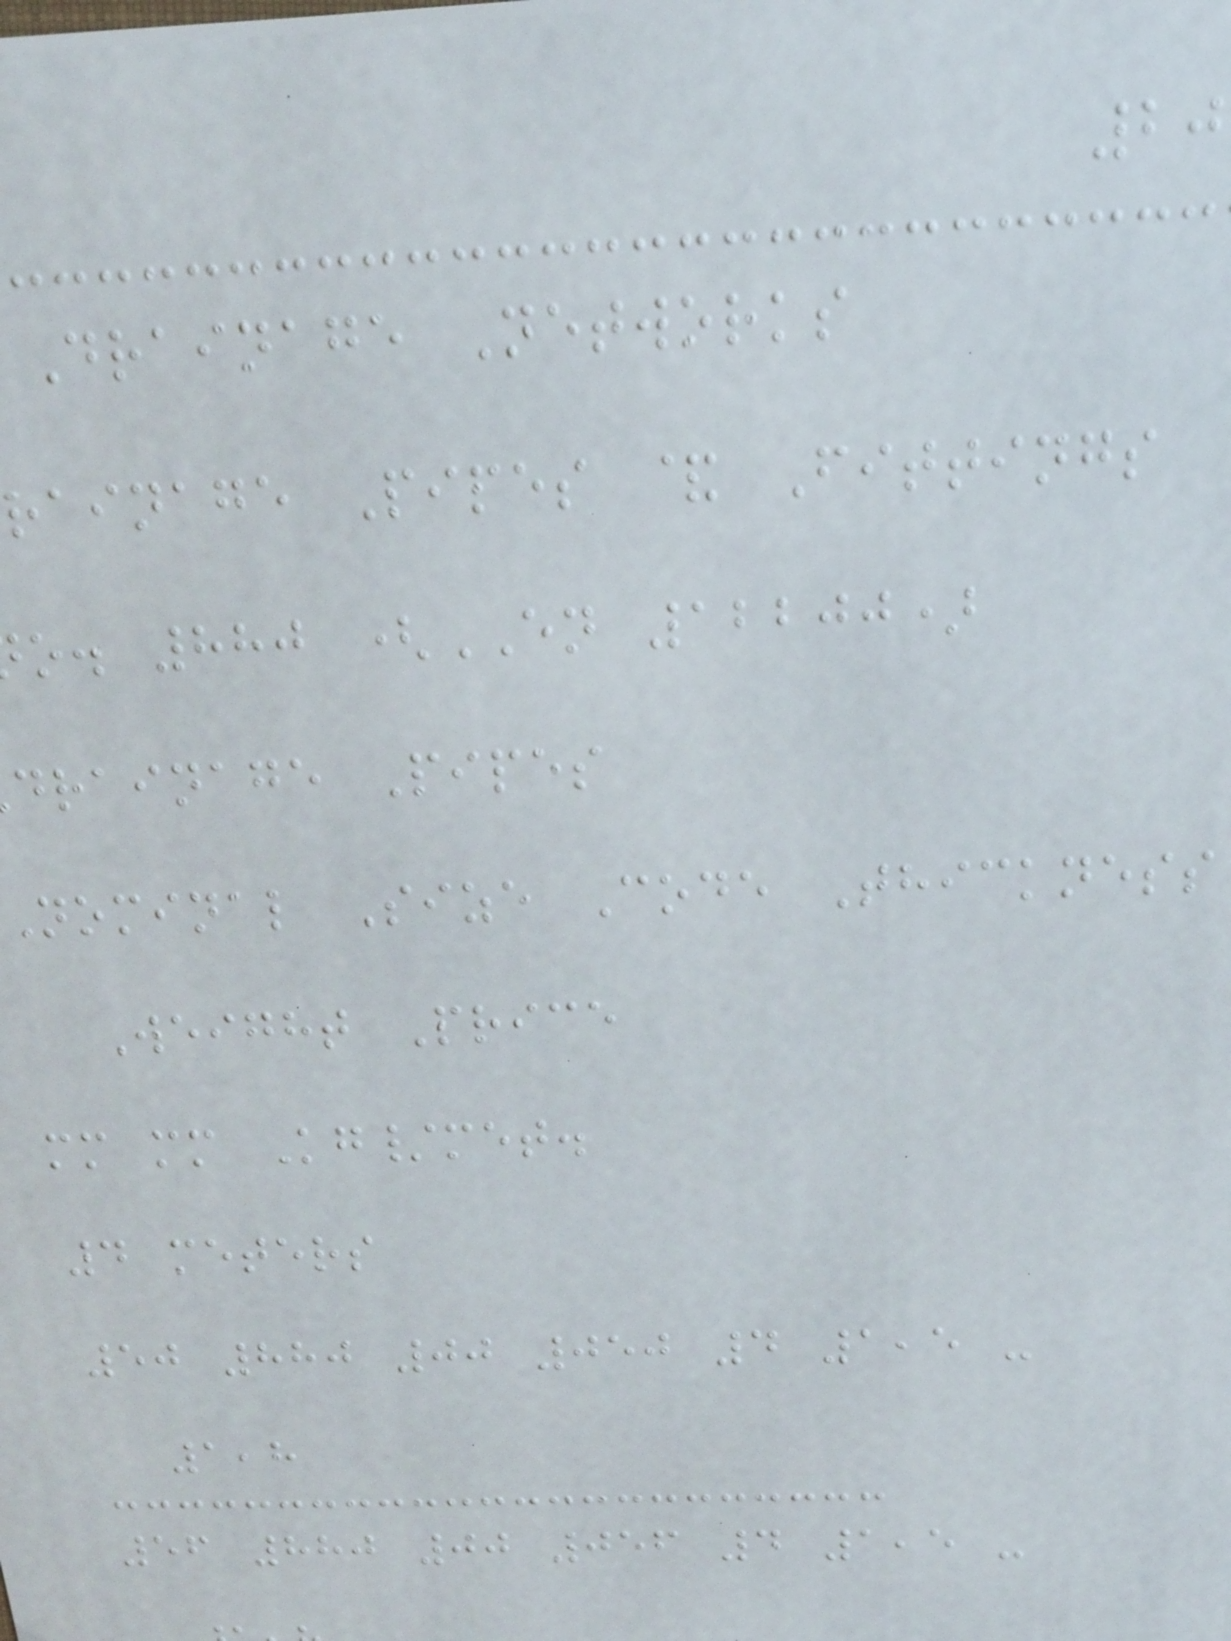Drainage Networks
rainage Pipes & Fittings
o. 880 (EN 12200)
drainage Pipes
nominal Size Code Thickness
Weight Price
mm mm Kg/met.
4 meters
50 880 00 050 4 1,5 -
1,8
56 880 00 056 4 1,5 -
